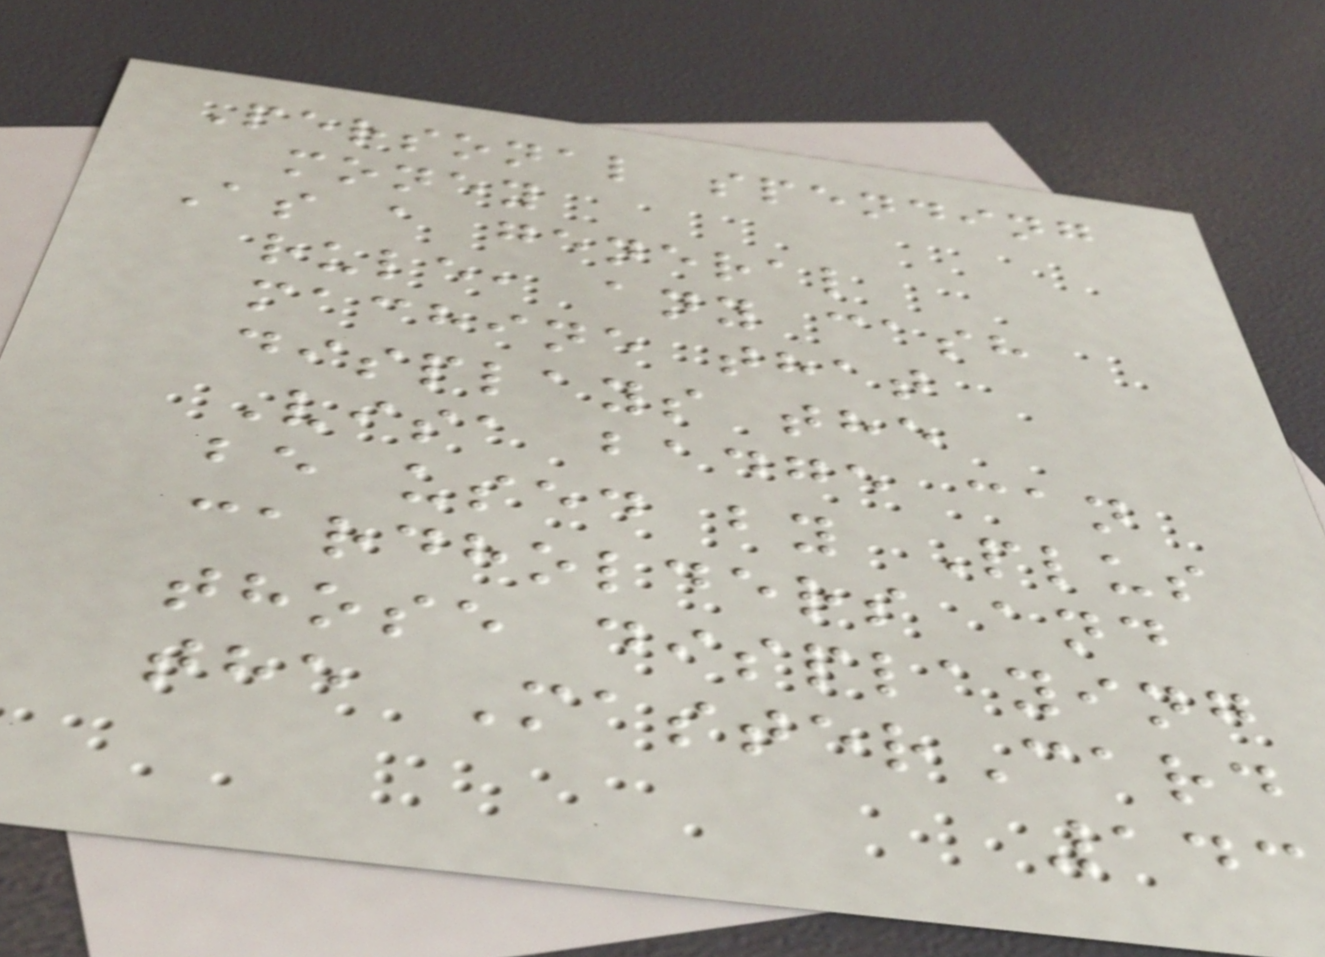Personal spending
money
As a general
rule, any cash
machine that
displays the
Visa badge can
be used by Plus
cardholders and
those displaying
the MasterCard
143
